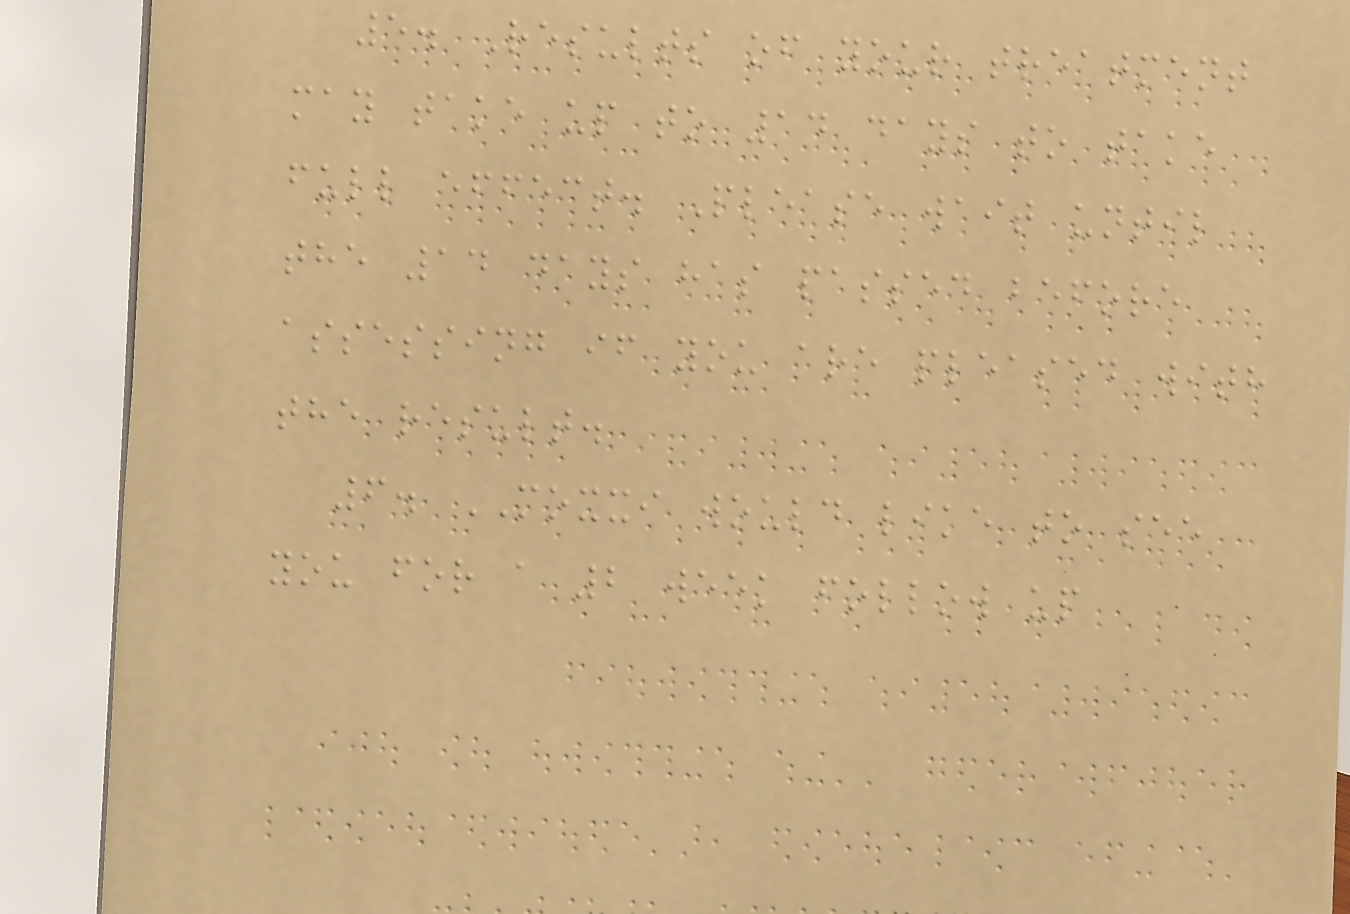5. Results of your treatment
may take up to 14 days to take
full effect. Please wait until
the 14 days has passed before
assessing if you are pleased with
the result.
6. MOXXI would like to see
you for a 2 week follow up
